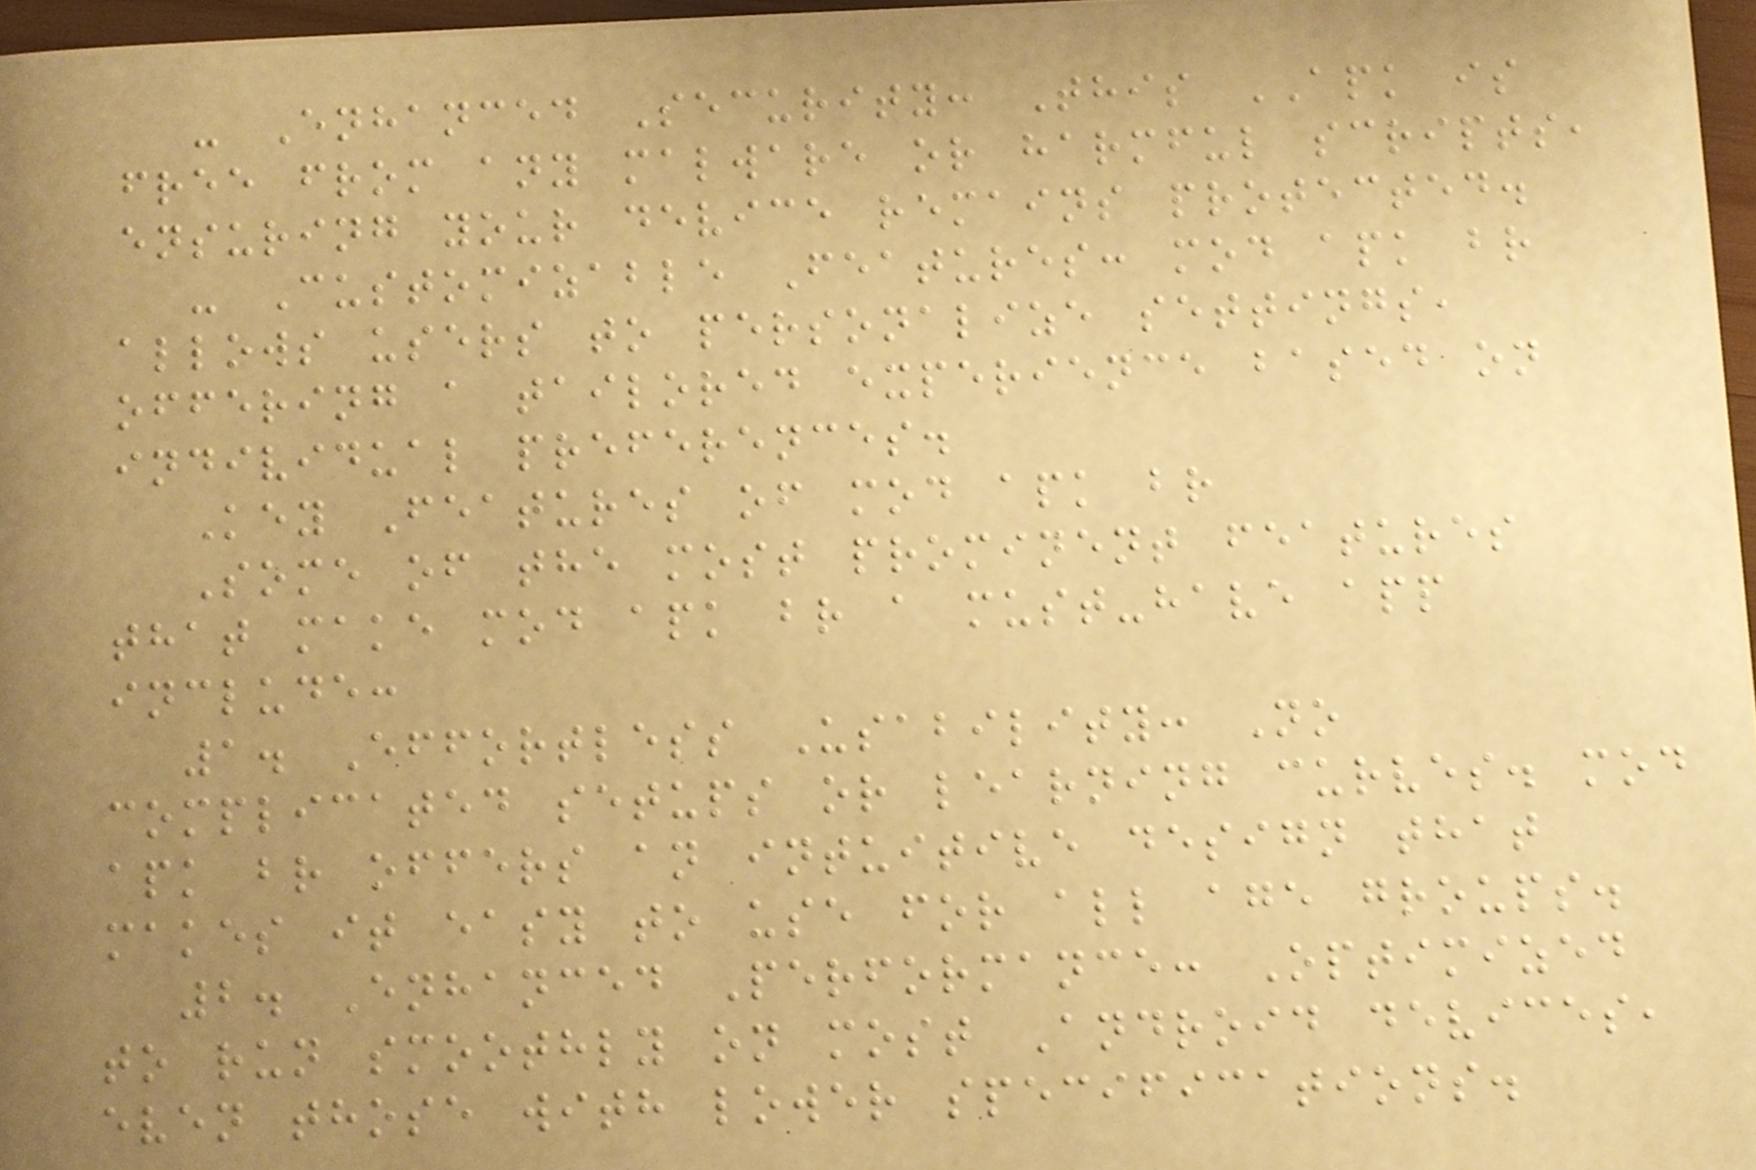- Enhanced Security: This APK is
free from any malware or harmful scripts,
ensuring your device remains protected.
- Customizable Features: mod apk br
allows users to personalize settings,
offering a tailored experience based on
individual preferences.
Key Features of mod apk br
Some of the most prominent features
that make mod apk br a must-have app
include:
1. Effortless Usability: No
complicated setups or learning curves. mod
apk br offers an intuitive design that
makes it easy to use for all age groups.
2. Enhanced Performance: Optimized
to run smoothly on most Android devices,
even those with lower specifications.
